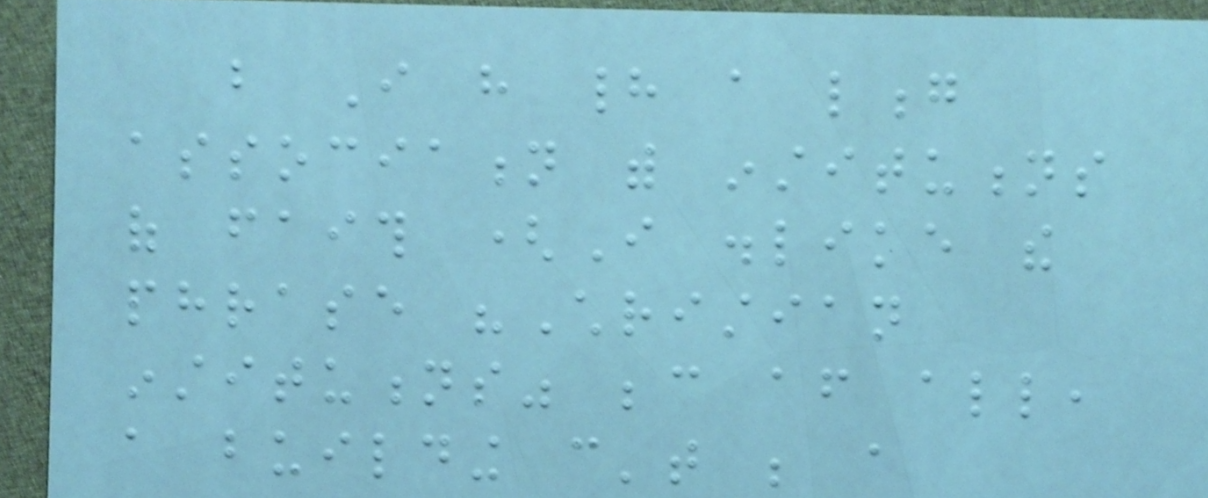but I have had a long
association with institutions
of faith (I dislike the
phrase "Christian
institutions" because after all,
a building can't be a
